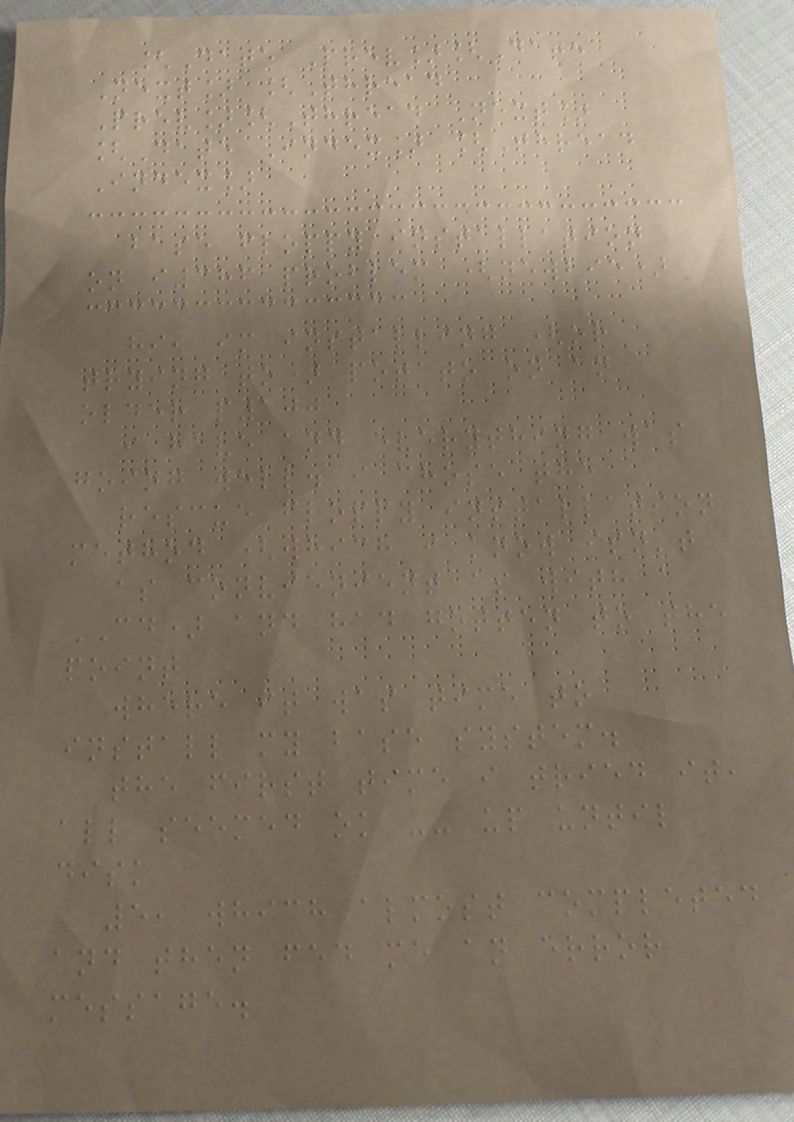[Date Prev][Date
Next] [Thread
Prev][Thread Next]
[Date Index] [Thread
Index]
base floppy installation
on i386 problem (newbie)
hi, im installing (or
trying to) potato on an
older p100
i have and everything was
going well. i chose the
rescue floppy installation
method (which i know isn't
as convienient as with a
CD) and had gotten to the
point
where it was time to
install my base system.
the first time i tried it,
all seemed ok -- up until
disk
5, which almost completed
and then fed me an error
message.
